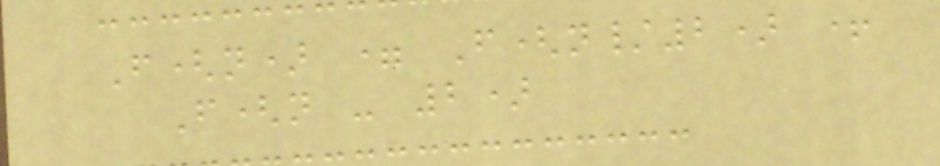F(n) = F(n/2) +
F(n - 2)
